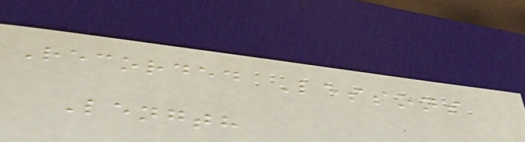Recorded Lessons
Length
